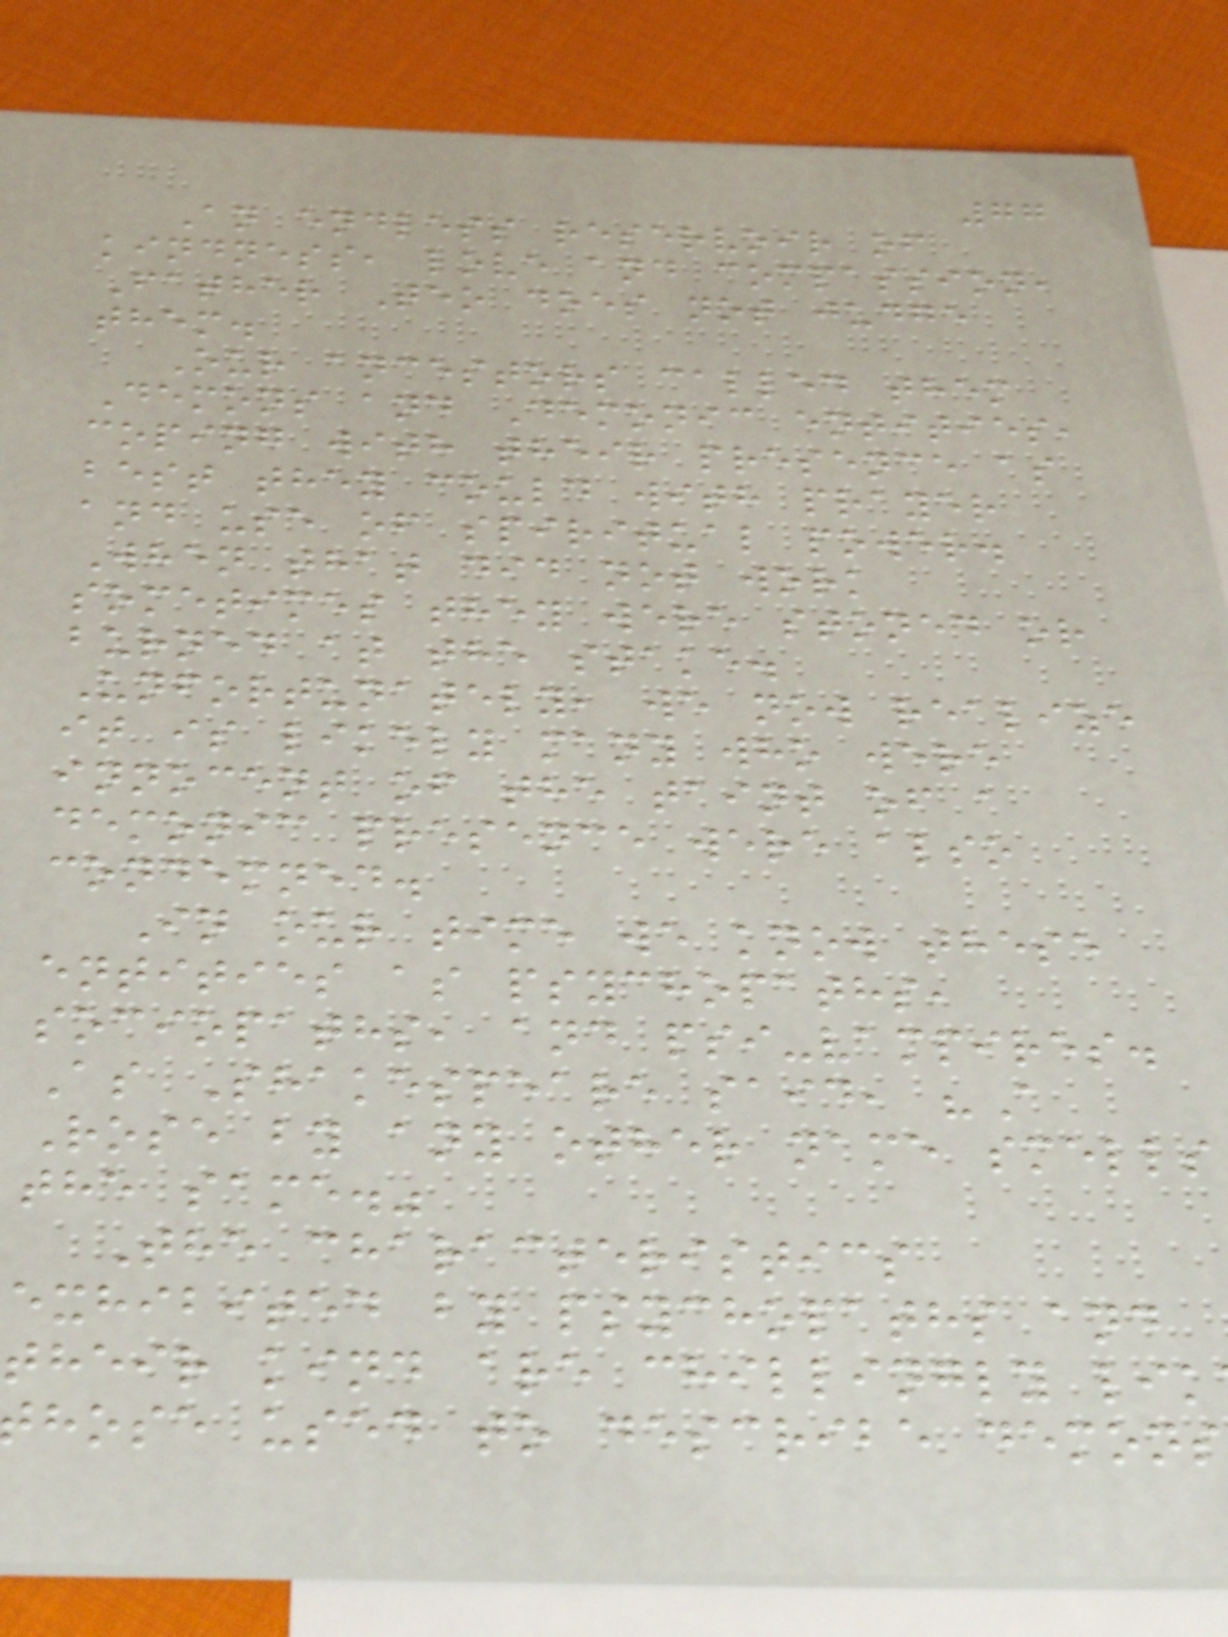77
An endless reservoir of
kindness, love and compassion,
Father Teo does not judge
them.
Our ancestors called them
Demons and Demonic entities,
coping with their presence as
best they could with prayer
and use of spiritual power.
When that did not work
sometimes they were stoned or
burned at the stake.
Unfortunately, we now realize
it is likely many who were
innocent of the taint of a
demonic presence were also
condemned.
In our time we know these
entities as psychopaths,
sociopaths, and psi-vampires.
As Shakespeare said, "A
Rose by any other name smells
the same."
The characteristics
exhibited by psychopaths and
their kind are chillingly lik
hose used to describe demons
